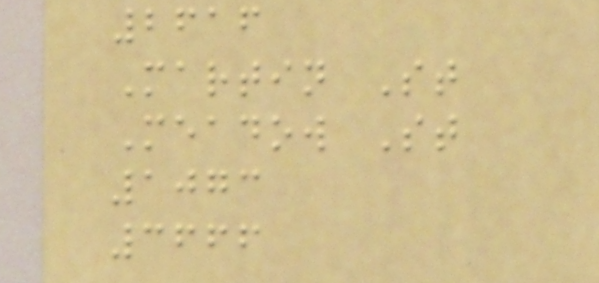2616
Martin St
Meadow St
1073
3666
